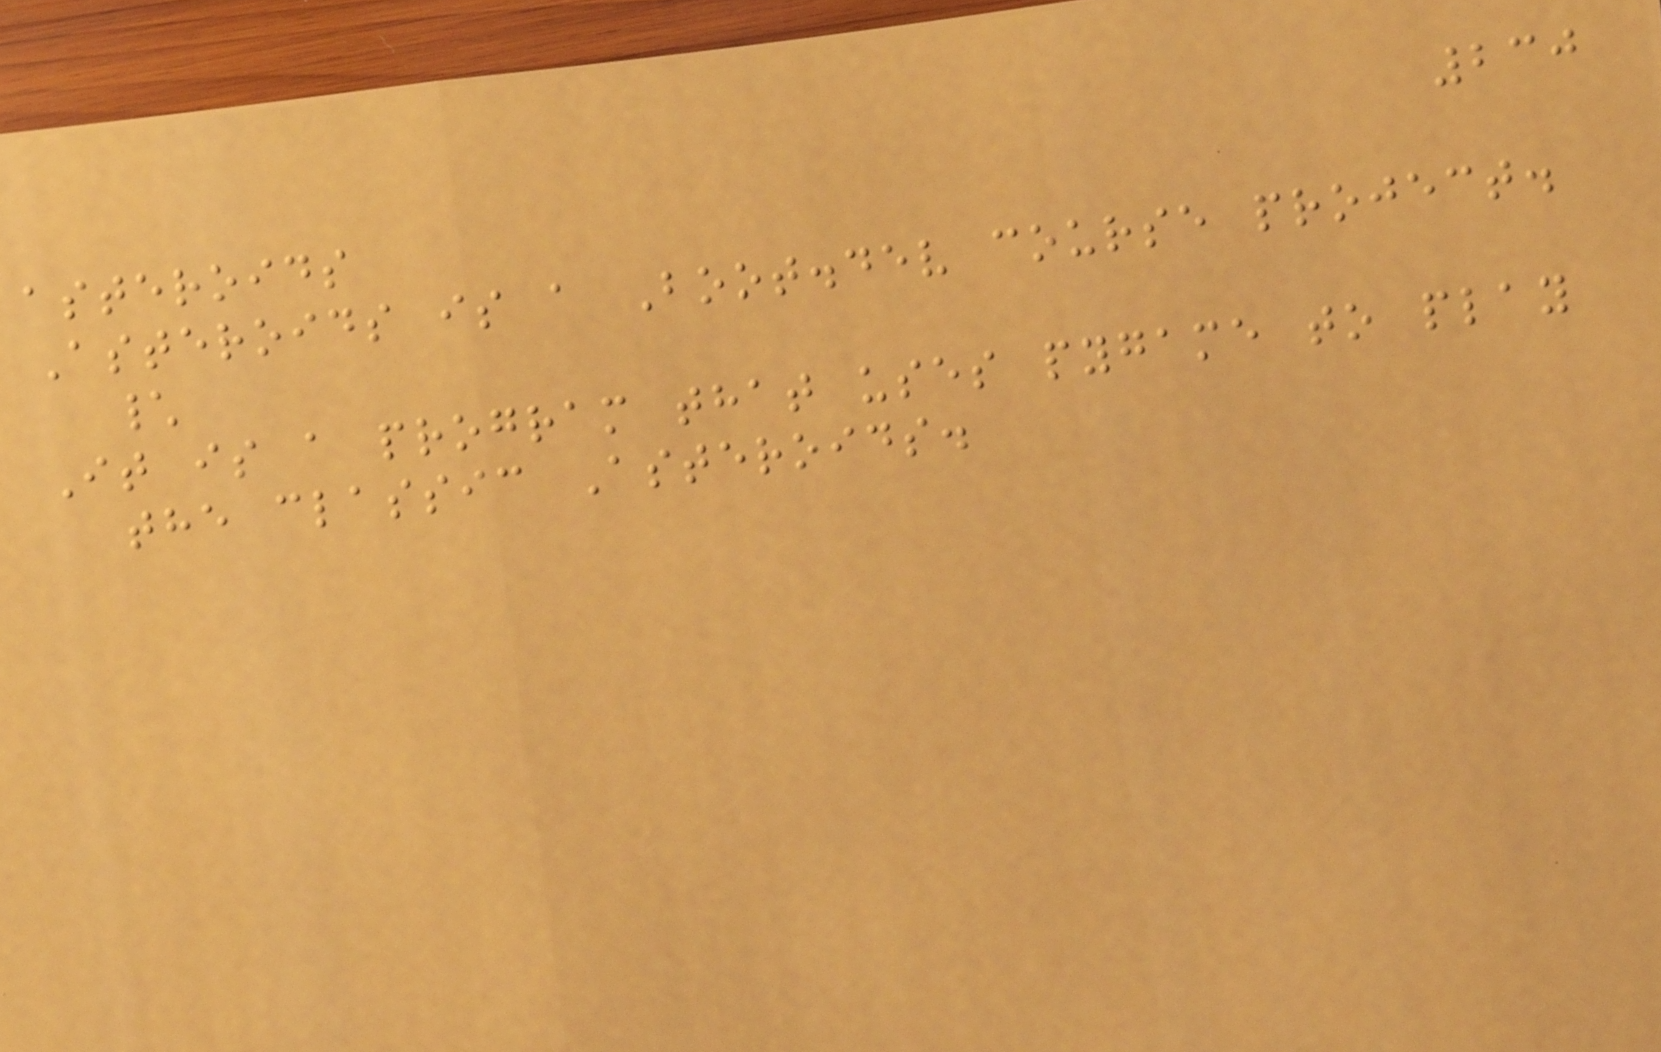230
asteroids
Asteroids is a Boot.dev course project.
\
It is a program that uses pygame to play
the classic Asteroids.
